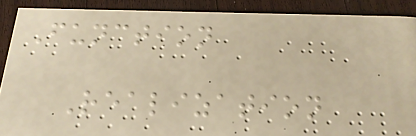Function
Realization
